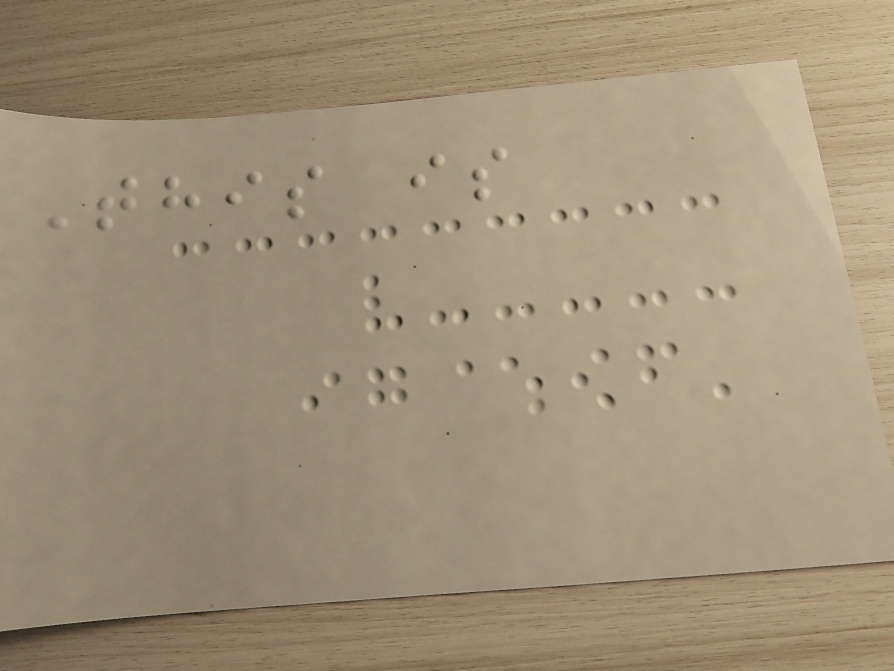This is
